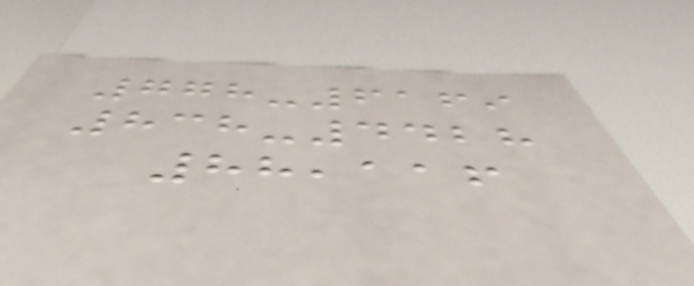778-6169
838-4428
88,116
